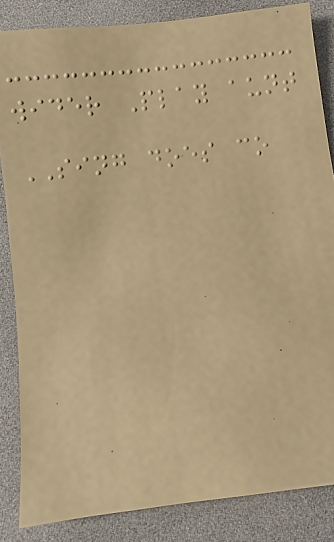wider Play aunt
SING does co
